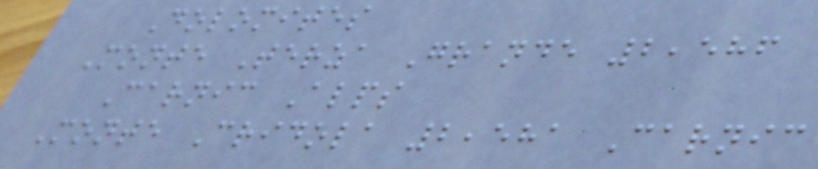Dolomites
Monte Terza Grande 2,586
Carnic Alps
Monte Cridola 2,581 Carnic
